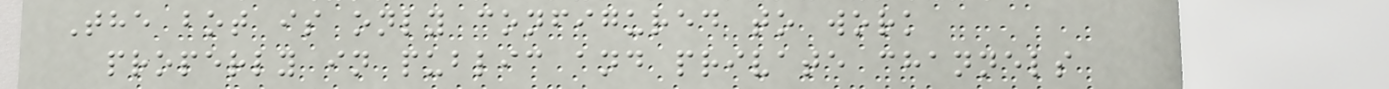The bot is only configured to work
properly in public and private channels
